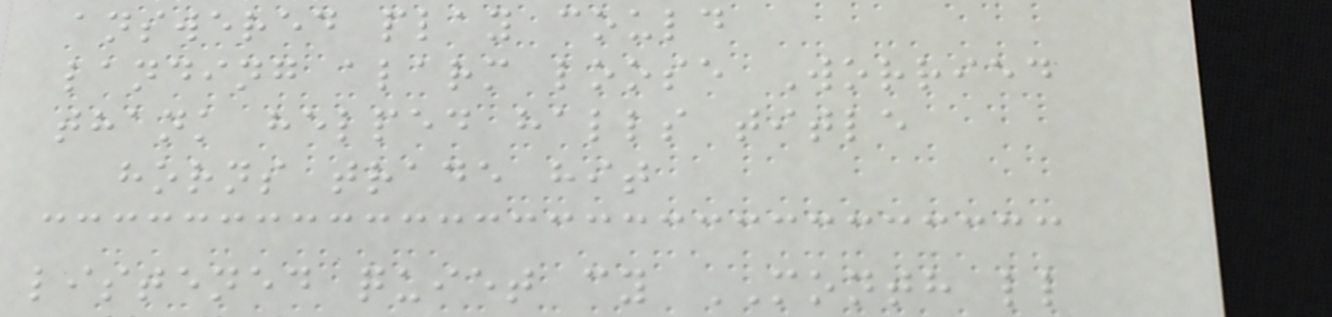answered play could
landing alarm loose Worried
thank helped halls title
horns trade hit
listened quiet cy MONTH ll
